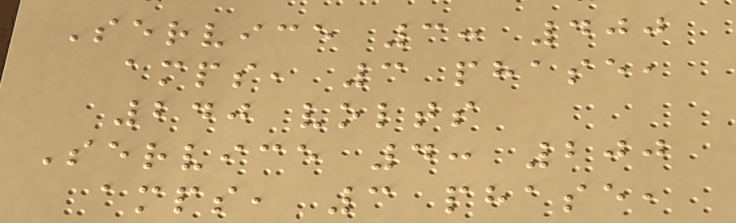Service 3: 400
amps, 3 phase,
240 volts
Service 4: 200
amps, 3 phase,
